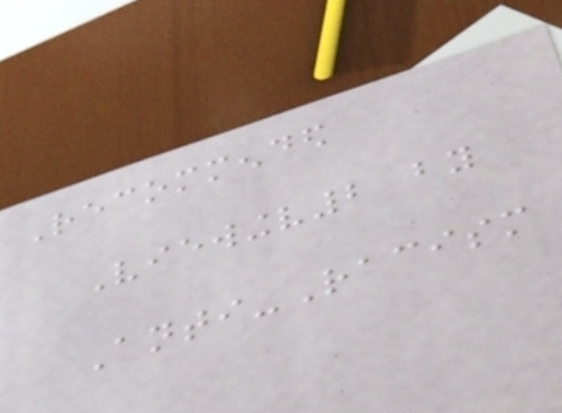Recommended
Viewingv2 by
Anti-Racism
